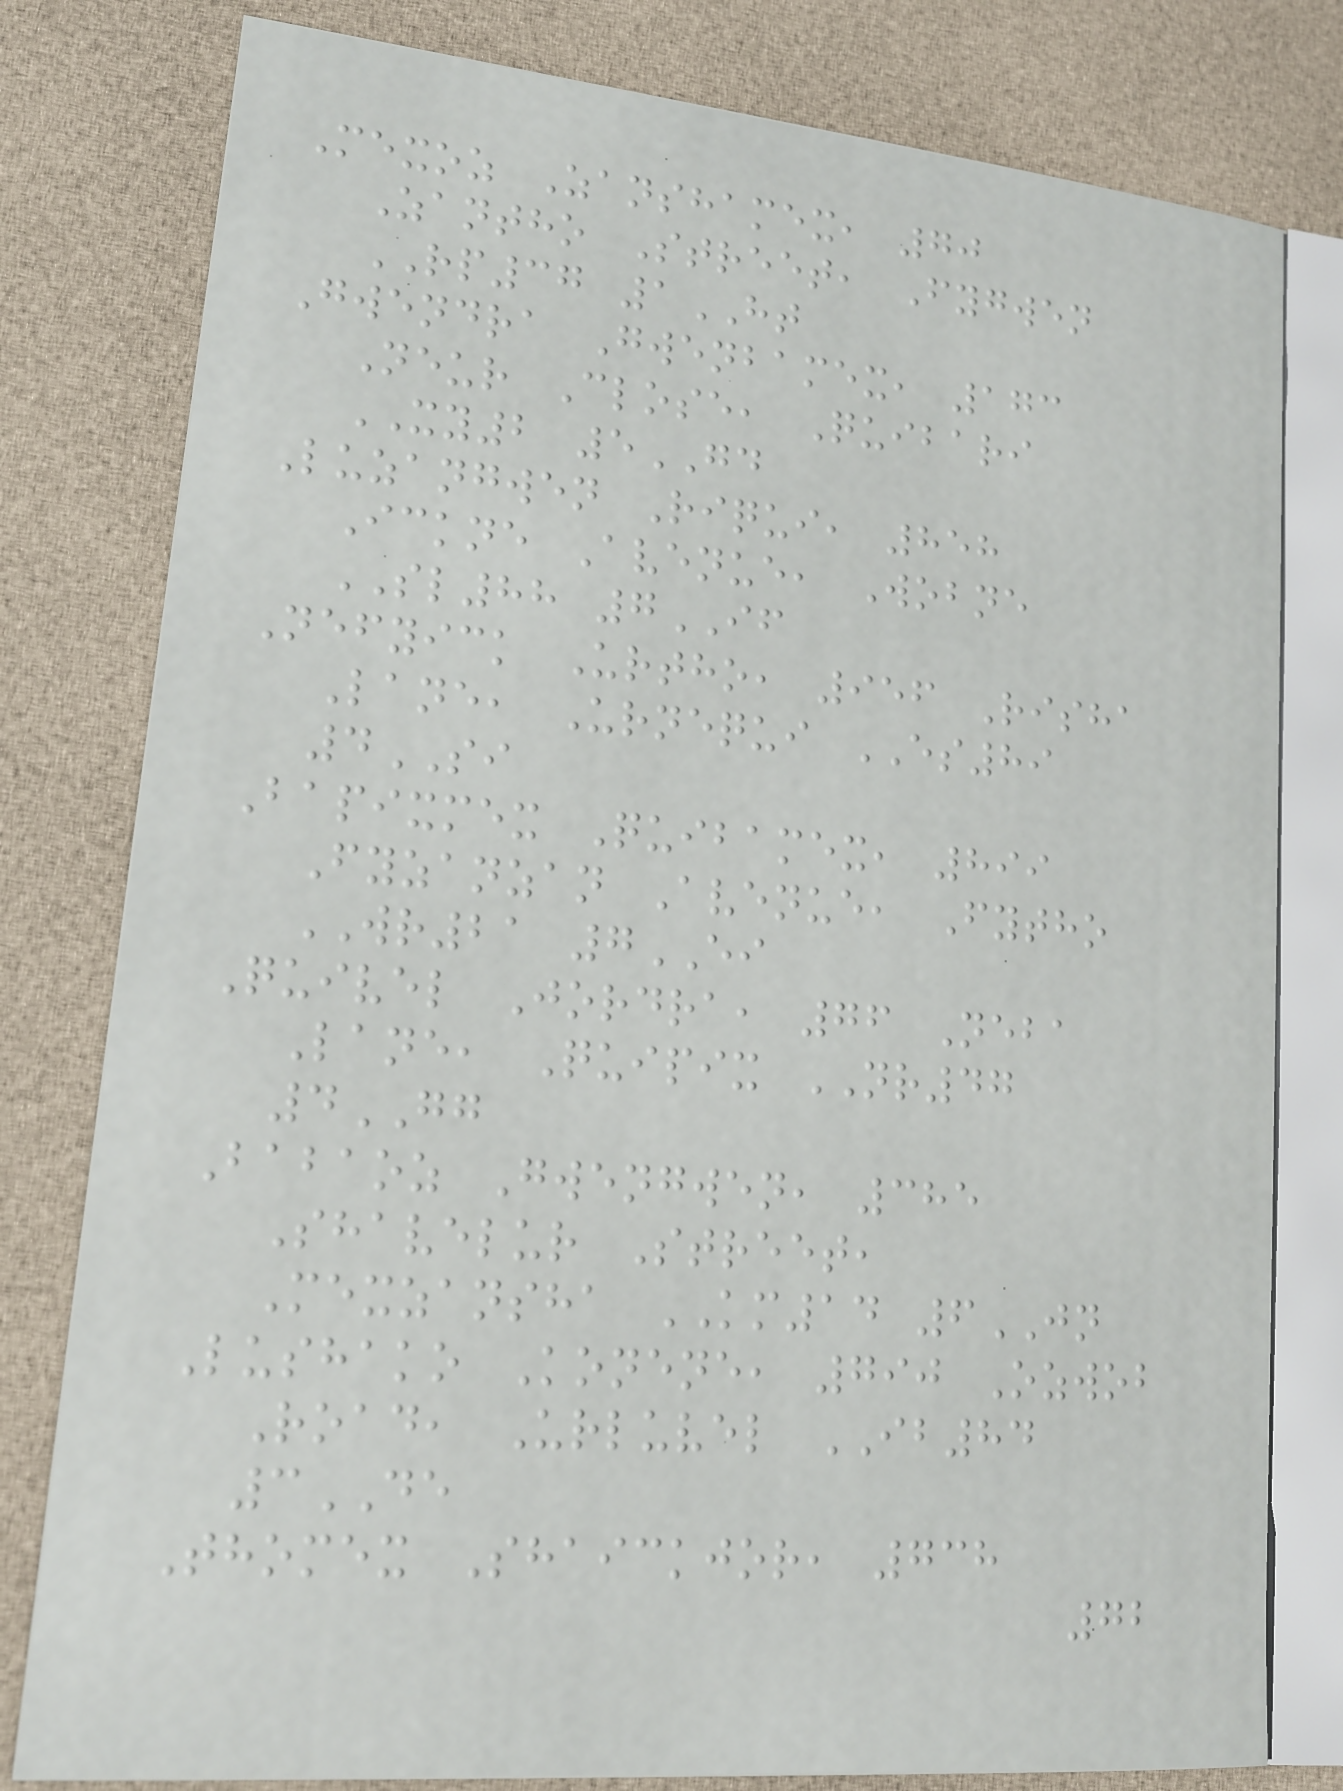Mexoz Zanshamex, 70
Zantho Street, Fygwen
RP37 1HT
Gwendra Gwenbamex, 173
Neur Close, Quibari
XY2 5GD
Luzangwen Riqui, 858
Ickne Avenue, Wobne
SL88 7IF
Nefyick Urtho, 956 Risha
Lane, Urnequi ES89
4SI
Bapixmex Quibamex, 899
Fyzanzan Avenue, Fytho
WR21 7EI
Quivel Jordra, 76 Neba
Lane, Quipix NR47
4GG
Babaoz Gwengwen, 385
Shavelur Street,
Mexzansha KM14 6JN
Lushako Konene, 790 Ozwob
Road, Urluvel IB84
3DE
Thomex Shaickjor, 738
72
